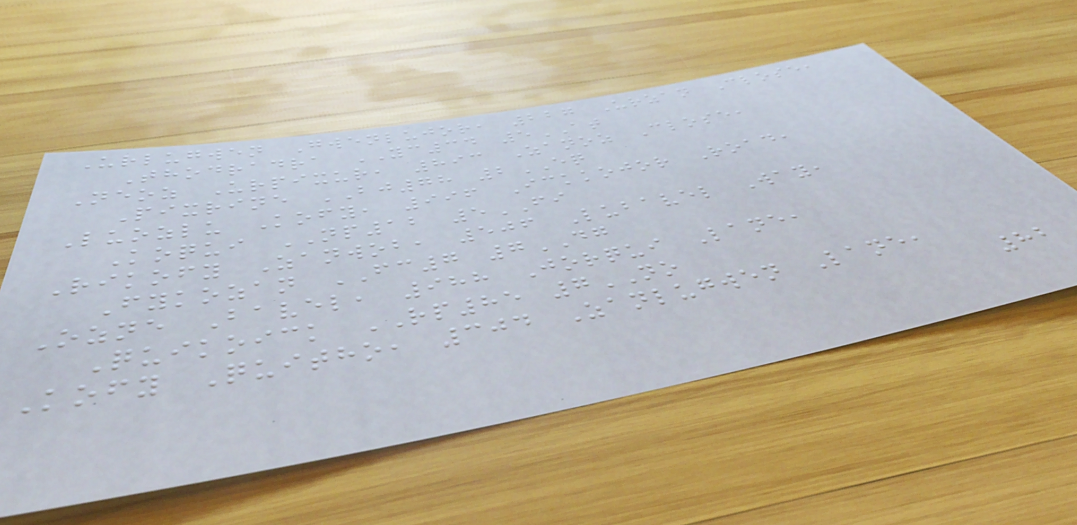Urlugwen Gwenlujor, 227 Urzan Close,
Thodradra YC34 5AT
Neoz Urpixur, 893 Zanoz Close,
Pixrine BJ78 2EQ
Luozlu Kofy, 996 Ickkojor Road,
Koqui NP12 5FI
Rikofy Zanwob, 506 Lubavel Way,
Fykozan FC7 7DG
Ozne Bavel, 988 Jorqui Lane,
Quikoick RP85 7NO
Kofy Quitho, 304 Zanlugwen Lane,
82
